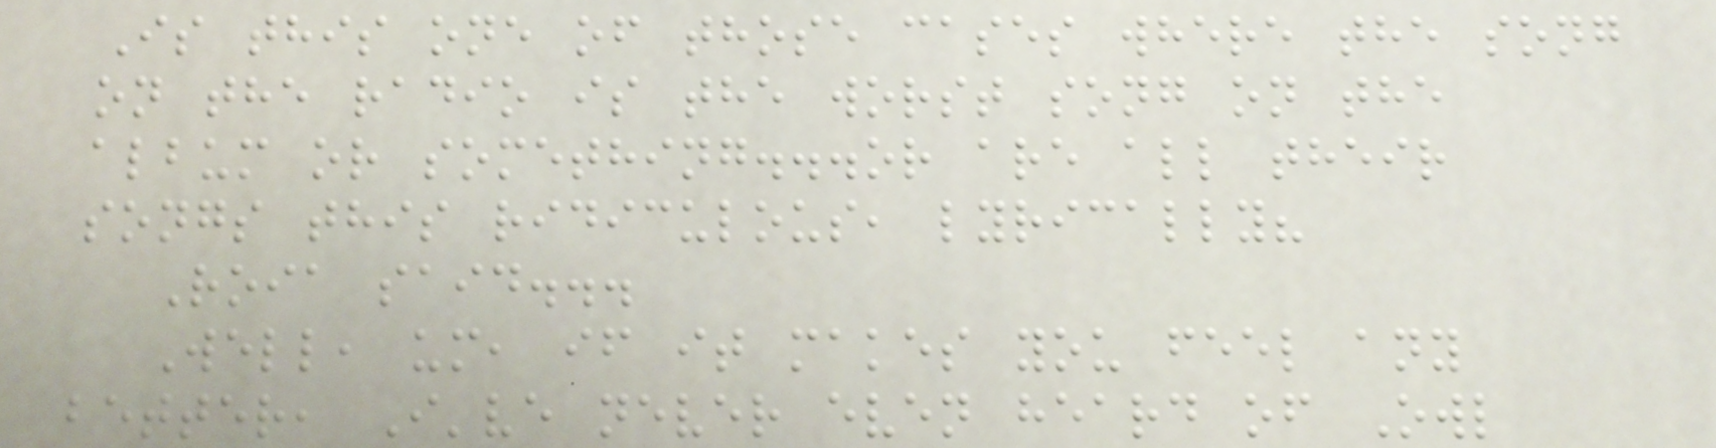Is this one of those cases where the song
on the radio is the worst song on the
album or something...or are all their
songs this ridiculous, lyrically?
Roia said...
Well, um, if it makes you feel any
better, I've never even heard of Owl
